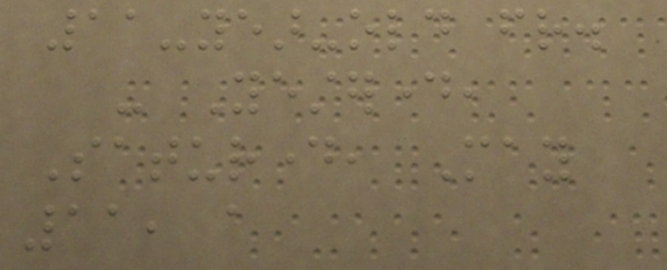11-year-old friend.
- Yesterday,
Saturday, May
11, a
